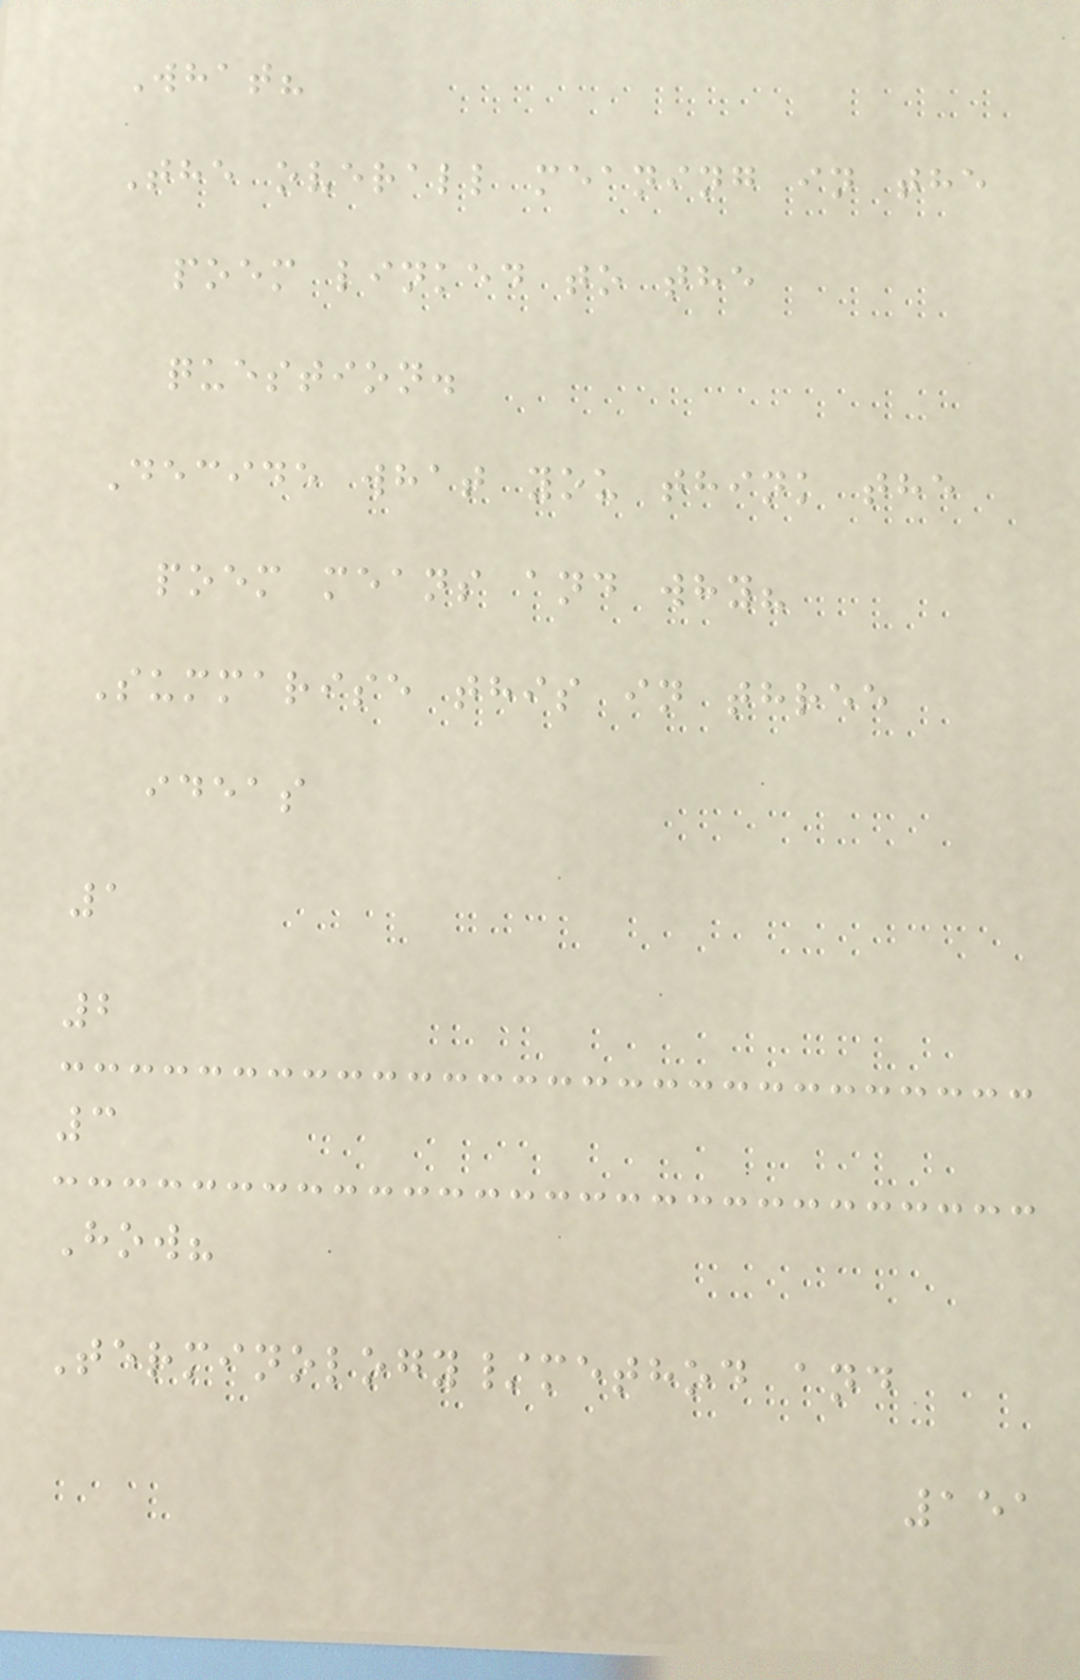What?
The overall meaning in the
poem linked to the
question.
Decide what you think the
poem means and why?
Summarise this in three
ideas
1
2
3
How?
Terminology/method and
151
